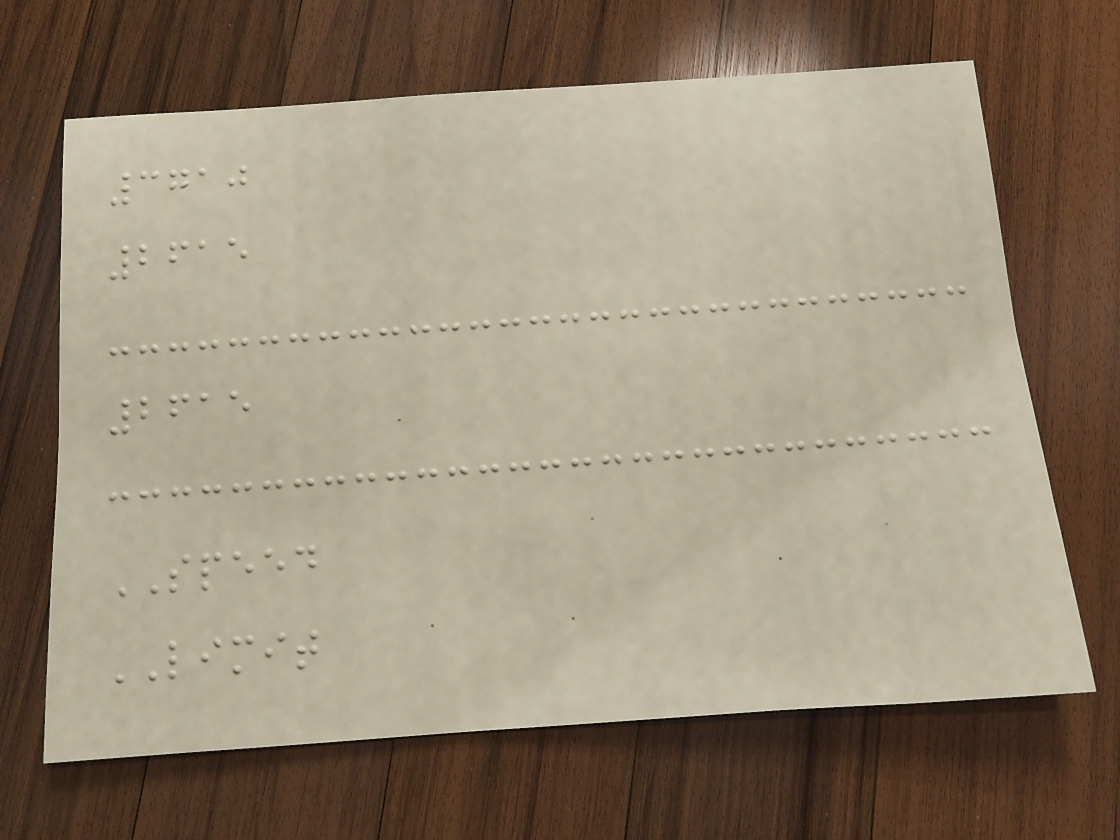3710
2615
2615
SPEED
LIMIT
